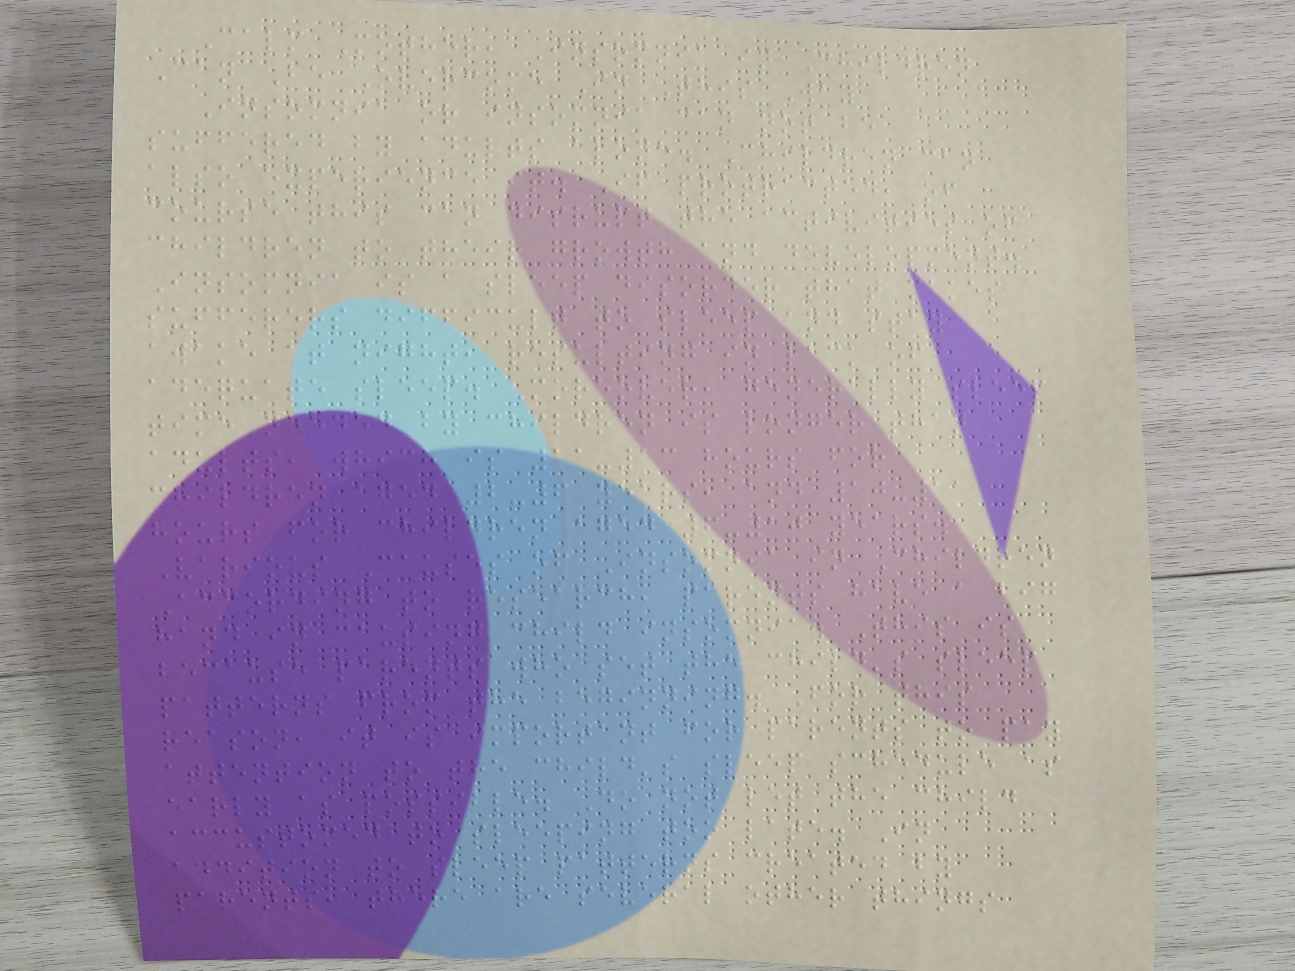Calm Mother, Insomnia in Children
Can Be Overcome In This Way
Insomnia or insomnia can not be
suffered by adults alone. Children can
also experience it. If protracted, of
course this can disrupt the activities of
children to their growth and development.
Insomnia is a sleep disorder that makes
sufferers difficult to sleep and stay
awake at night, resulting in lack of
adequate sleep. Moreover, generally sleep
time needed by children is longer than
adults, which is 11-13 hours for
children aged 2-6 years, and 10-11
hours for children aged 6-10 years.
Various Causes of Insomnia in Children
According to research, parents have a big
hand in causing child insomnia. This is
because parents who set the child's sleep
patterns from the beginning. For this
reason, it is important for parents to pay
attention to the child's sleep schedule as
early as possible. Do not let the child
accustomed to sleeping too late. In
addition to sleep patterns created by
parents, there are several other things
